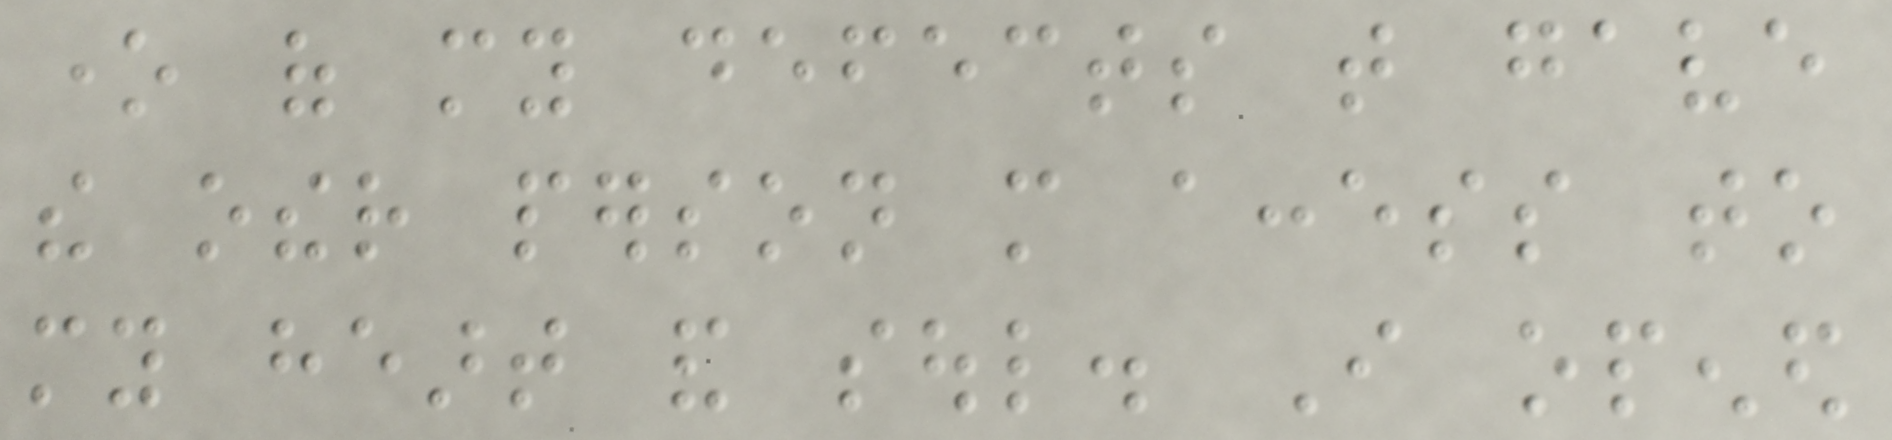one of my defects that gave
the other person more access to
my heart and soul. I opened
